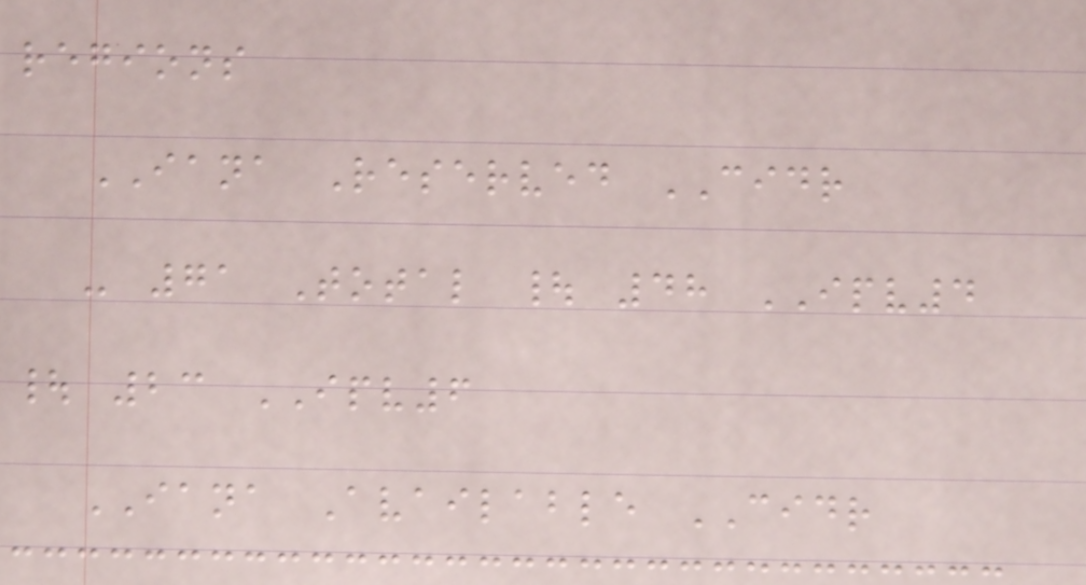regions
IANA Reserved CIDR
- 71 Total | 48 IPV4
| 23 IPV6
IANA Available CIDR
